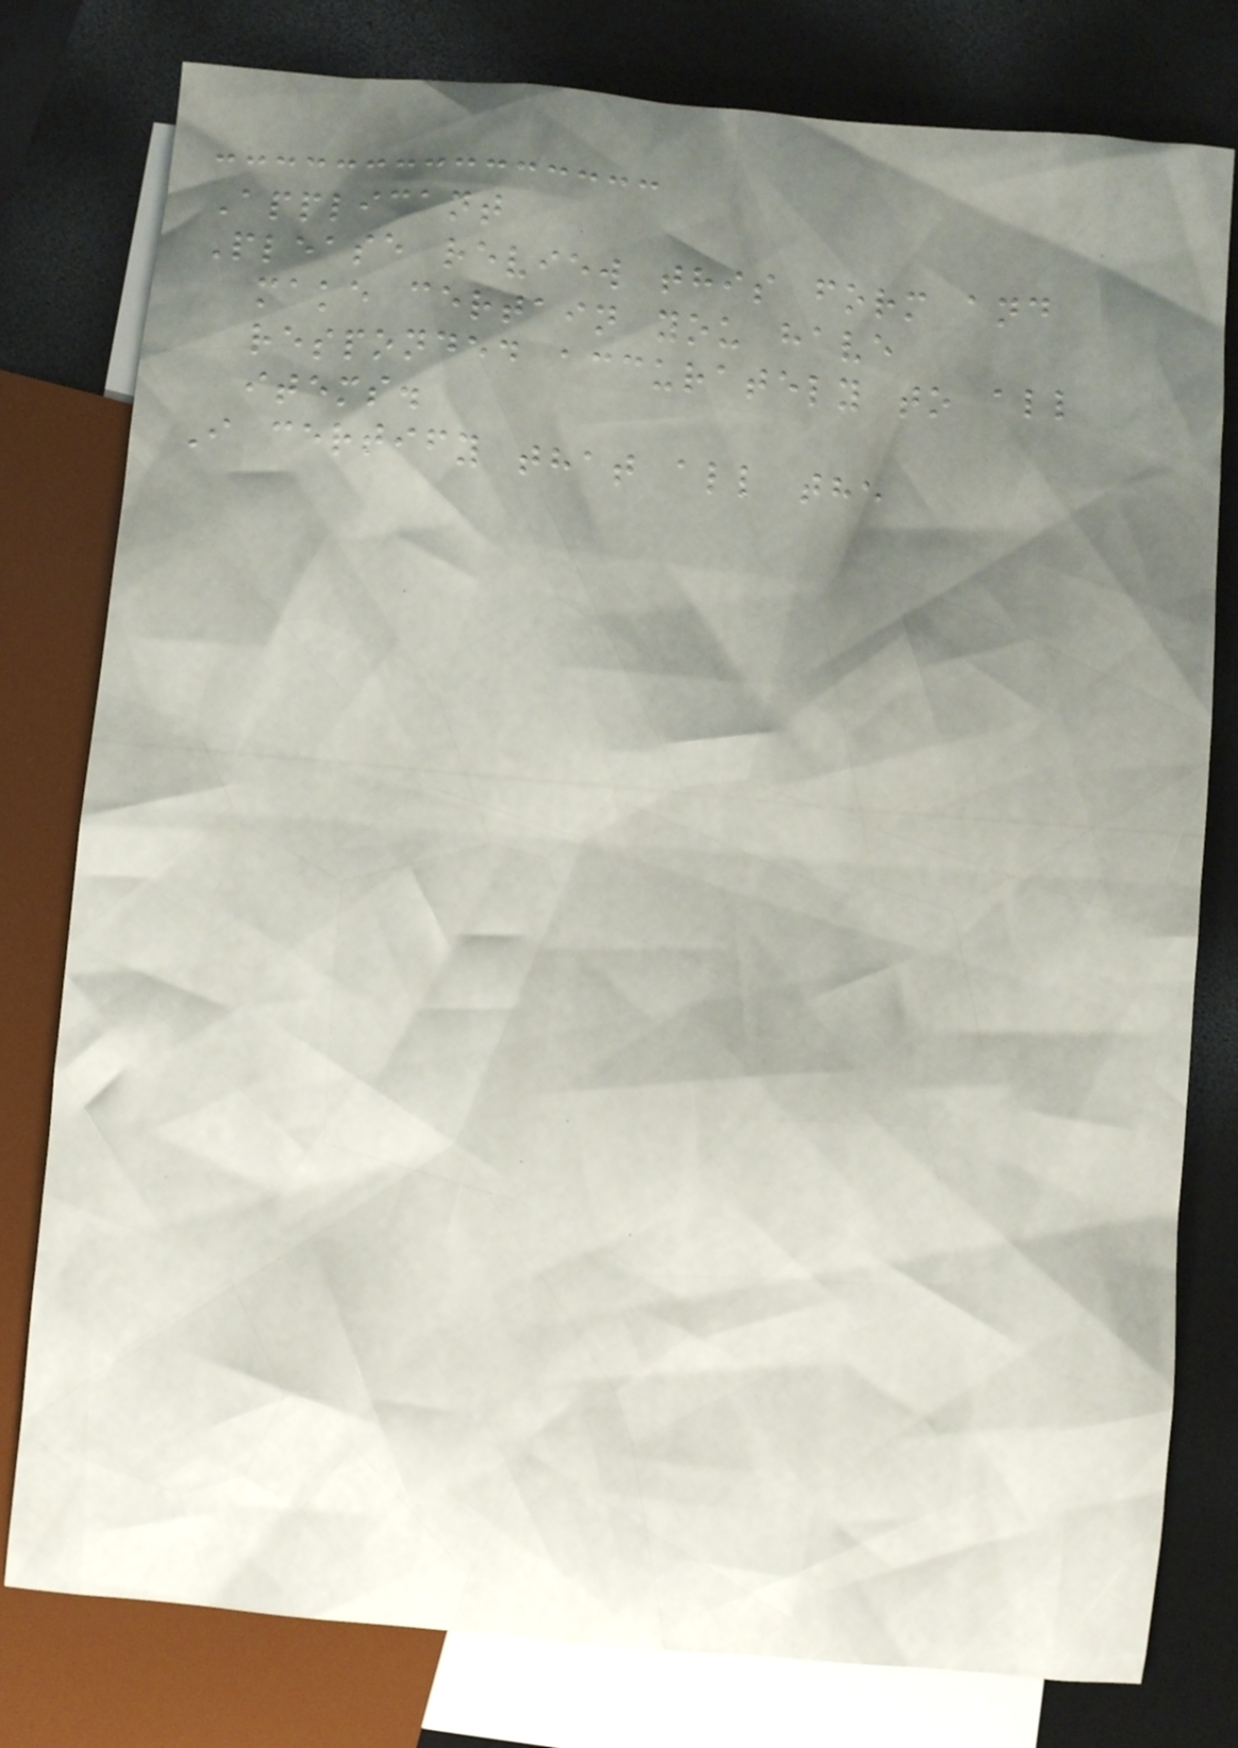Applicant
Please review this form and
make certain you have
responded accurately to all
items.
I certify that all the
